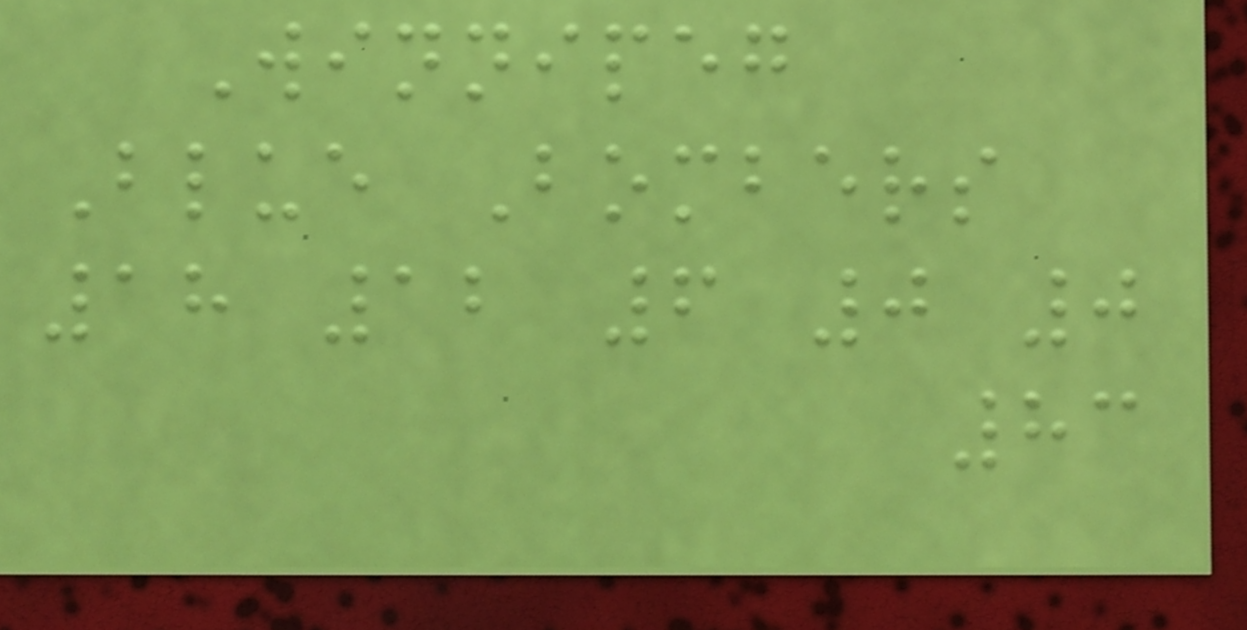Winnipeg
Blue Bombers
18 12 6 0 0
83
